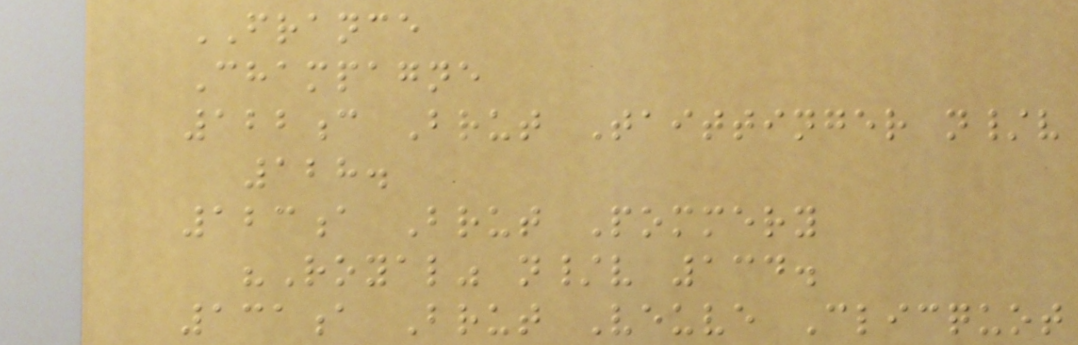FRANCE
Champagne
122c Brut Taittinger n/v
128.
123a Brut Pommery
"Royal" n/v 134.
131a Brut Veuve Clicquot
